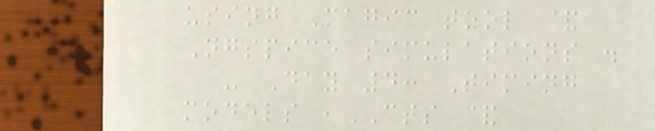using Magic tool &
Ngspice simulations .
- Day 4: Timing
models ,CTS &
